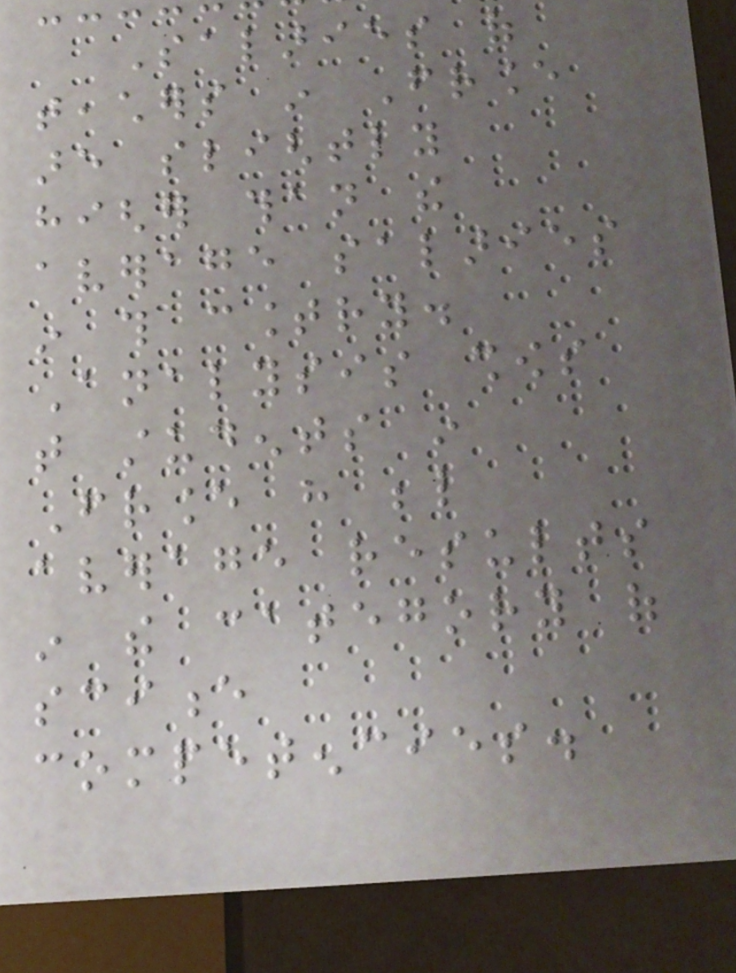Salaries of
teachers in France
are slightly
higher than the
average salaries
in this country.
Analysis shows
that students in
France have below
average results
in the category of
science
competencies.
